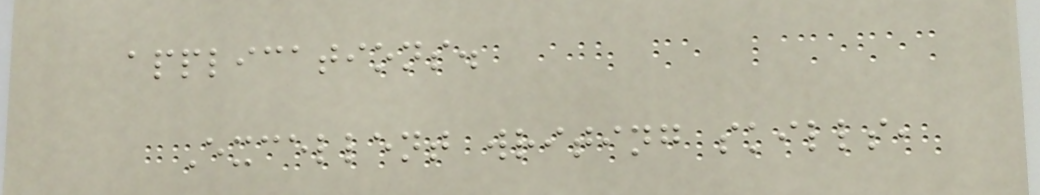applications.
Excellent writing skills,
